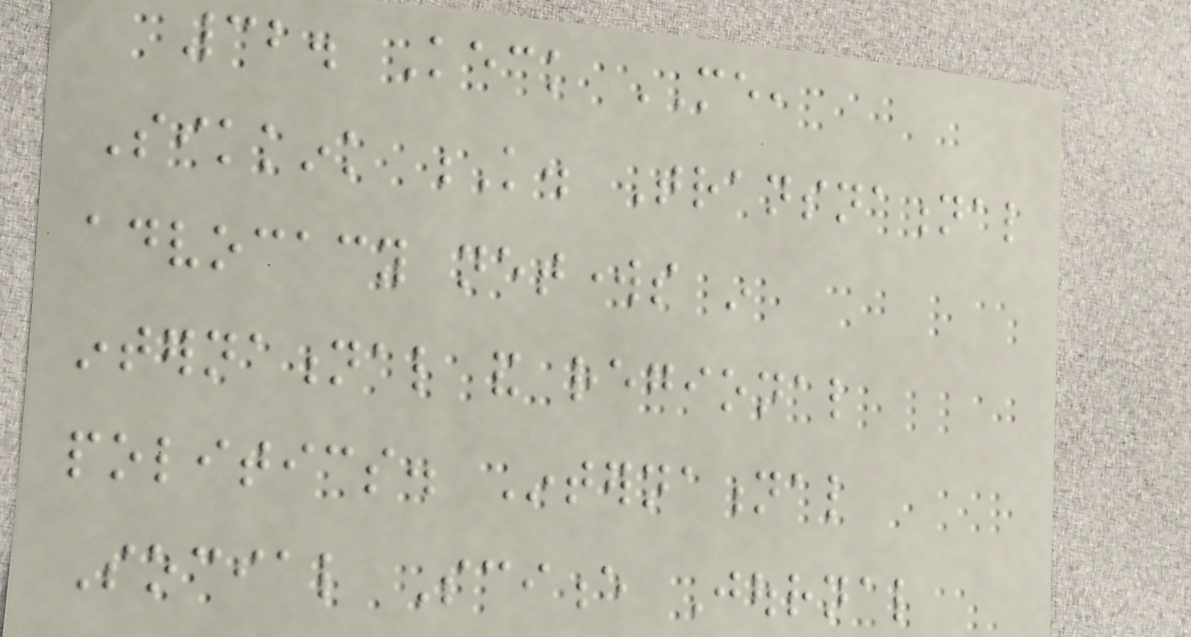32. Keck ME,
Sikkink K. Transnational
advocacy networks in
international and regional
politics. International
Social Science Journal
